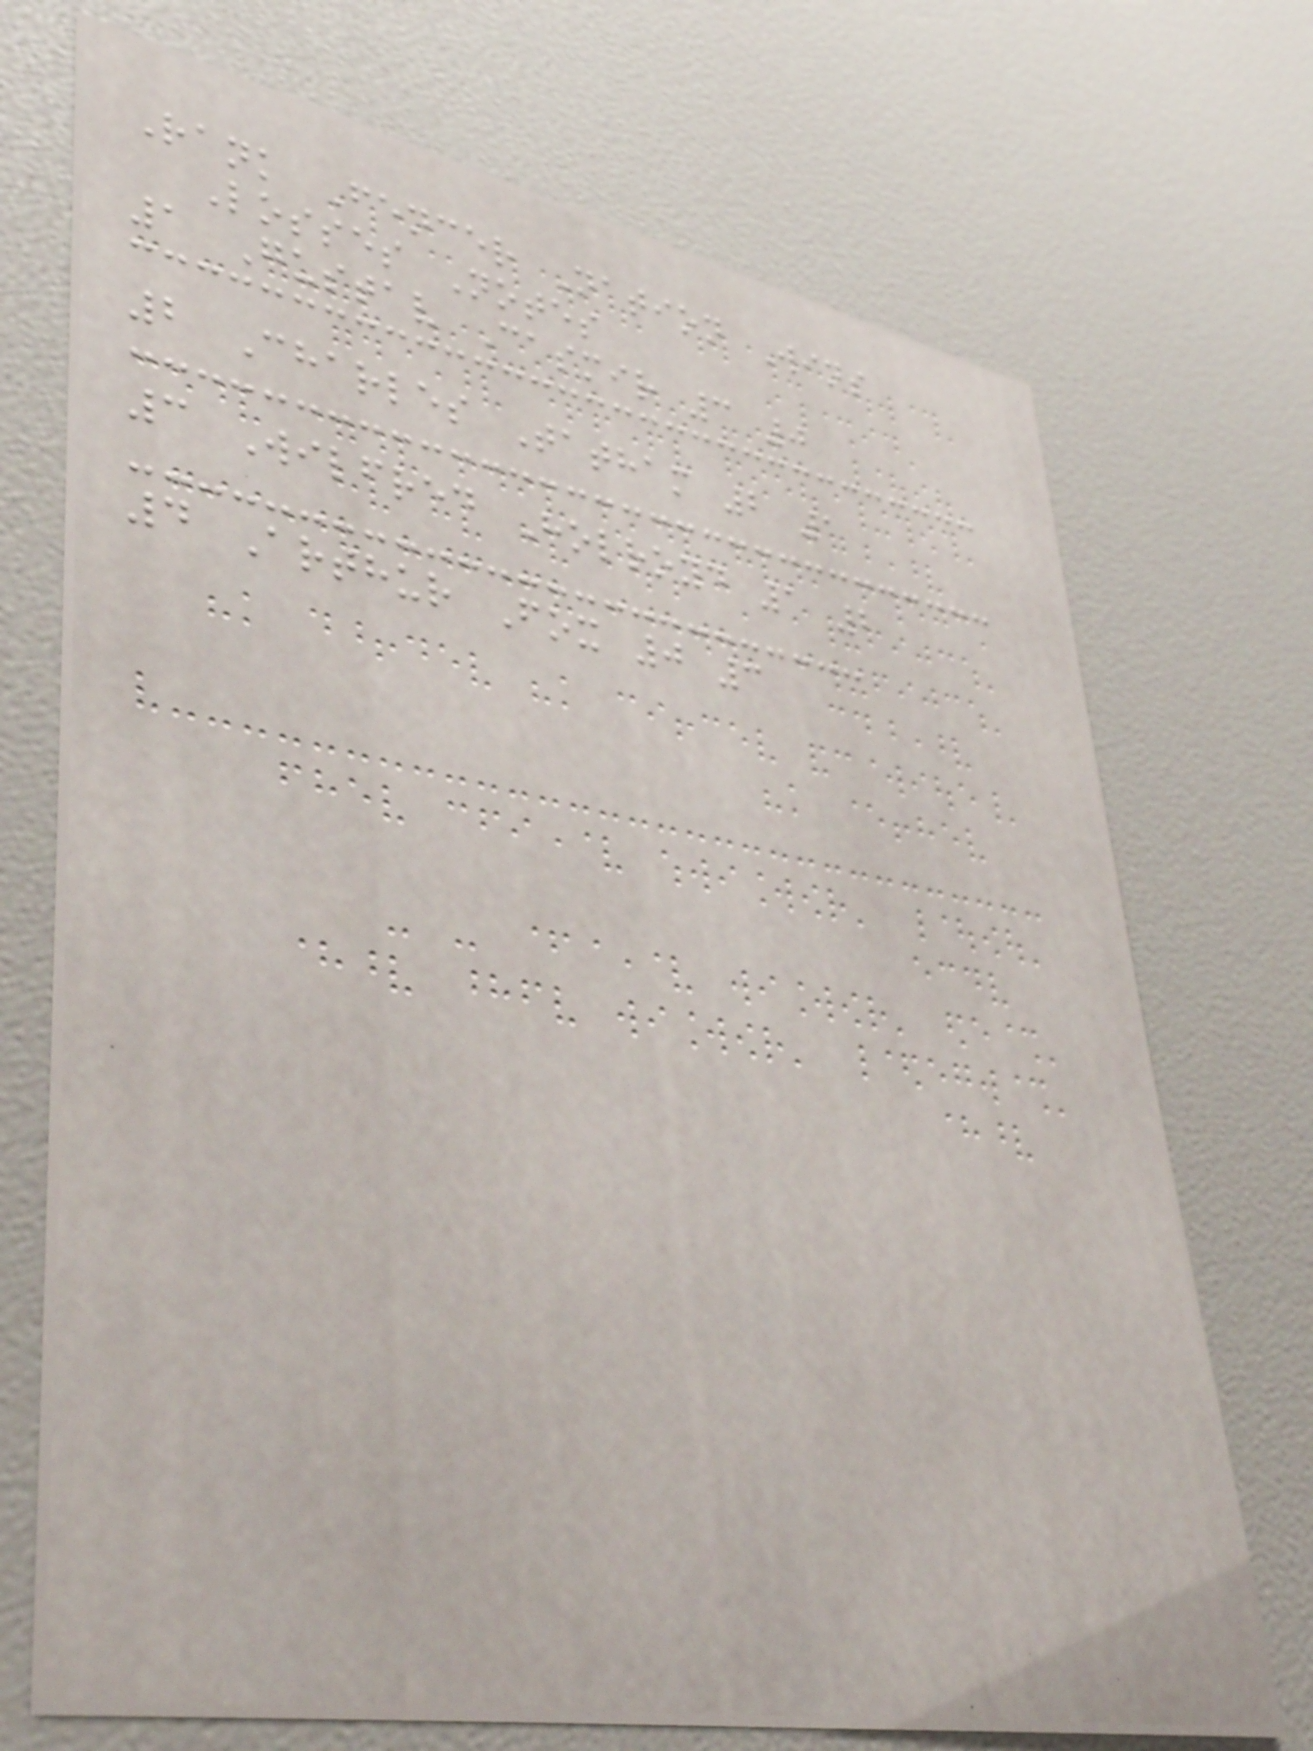Rank Fencer Nation Wins
Losses Notes
1 Gustav Casmir 3 0
2 Charles Tatham 2 1
3 Wilfred Holroyd 1 2
4 Arthur Fox 0 3
